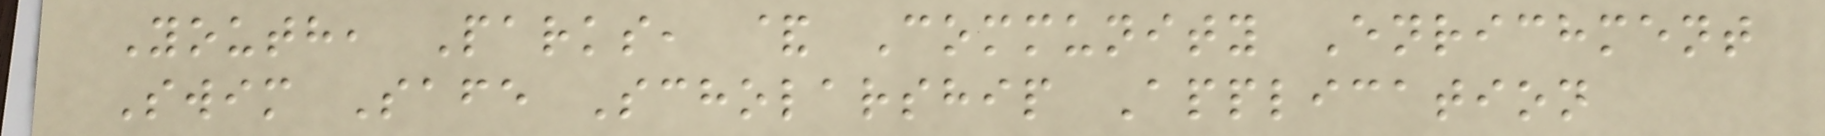Youth, Parks, & Community Enrichment
Swim Safe Scholarship Application
